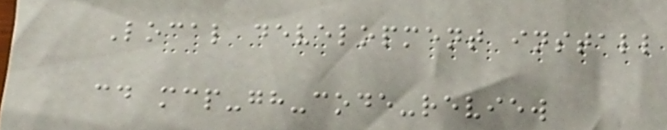Local development install
cd mcp-gh-code-review
